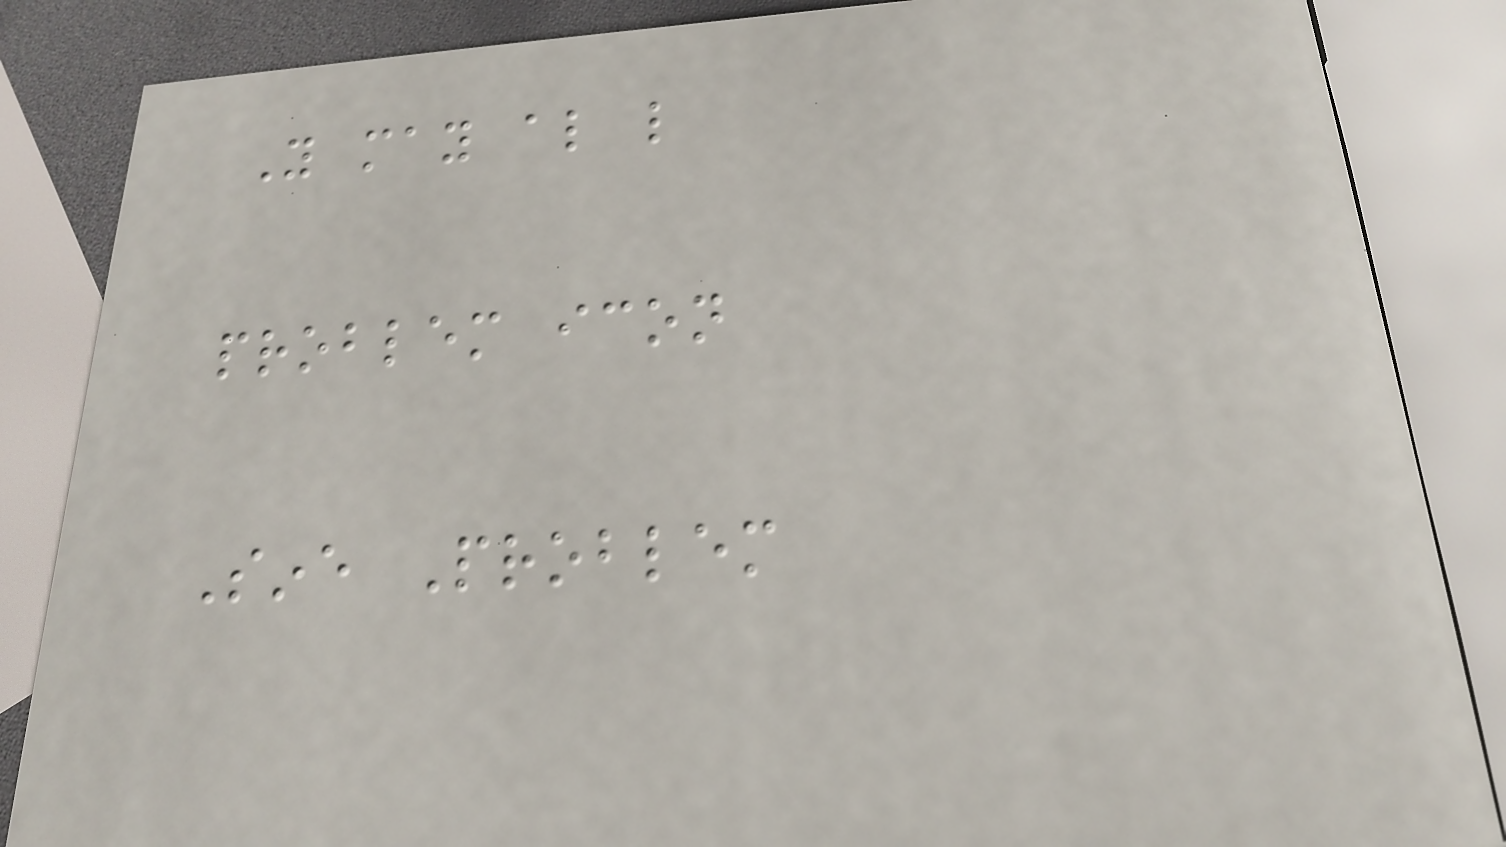You may also like
problem icon
Sine Problem
